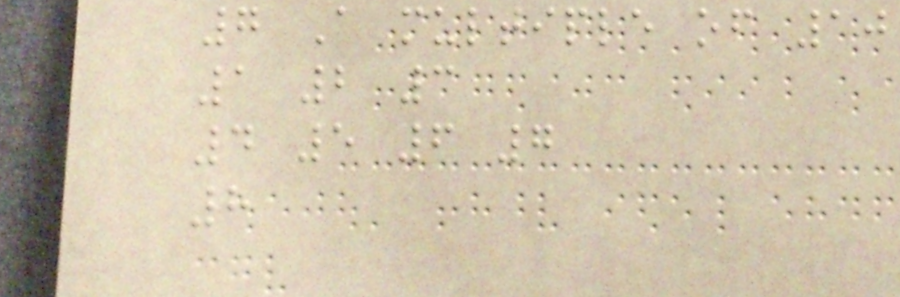7 A multiple of 10
1 2 3
4 5 6 7
8
